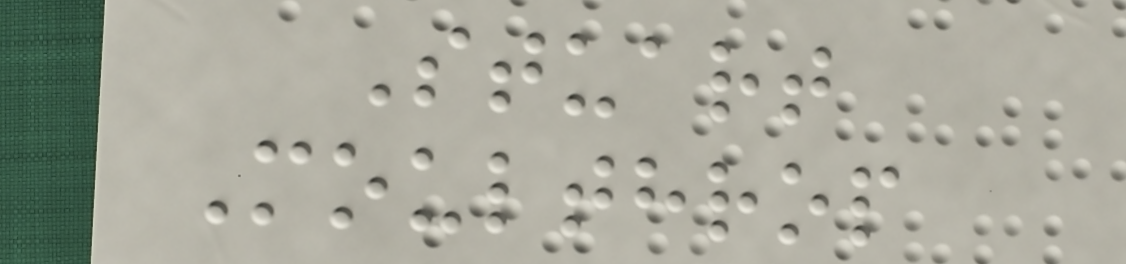Stuart
Moulthrop
